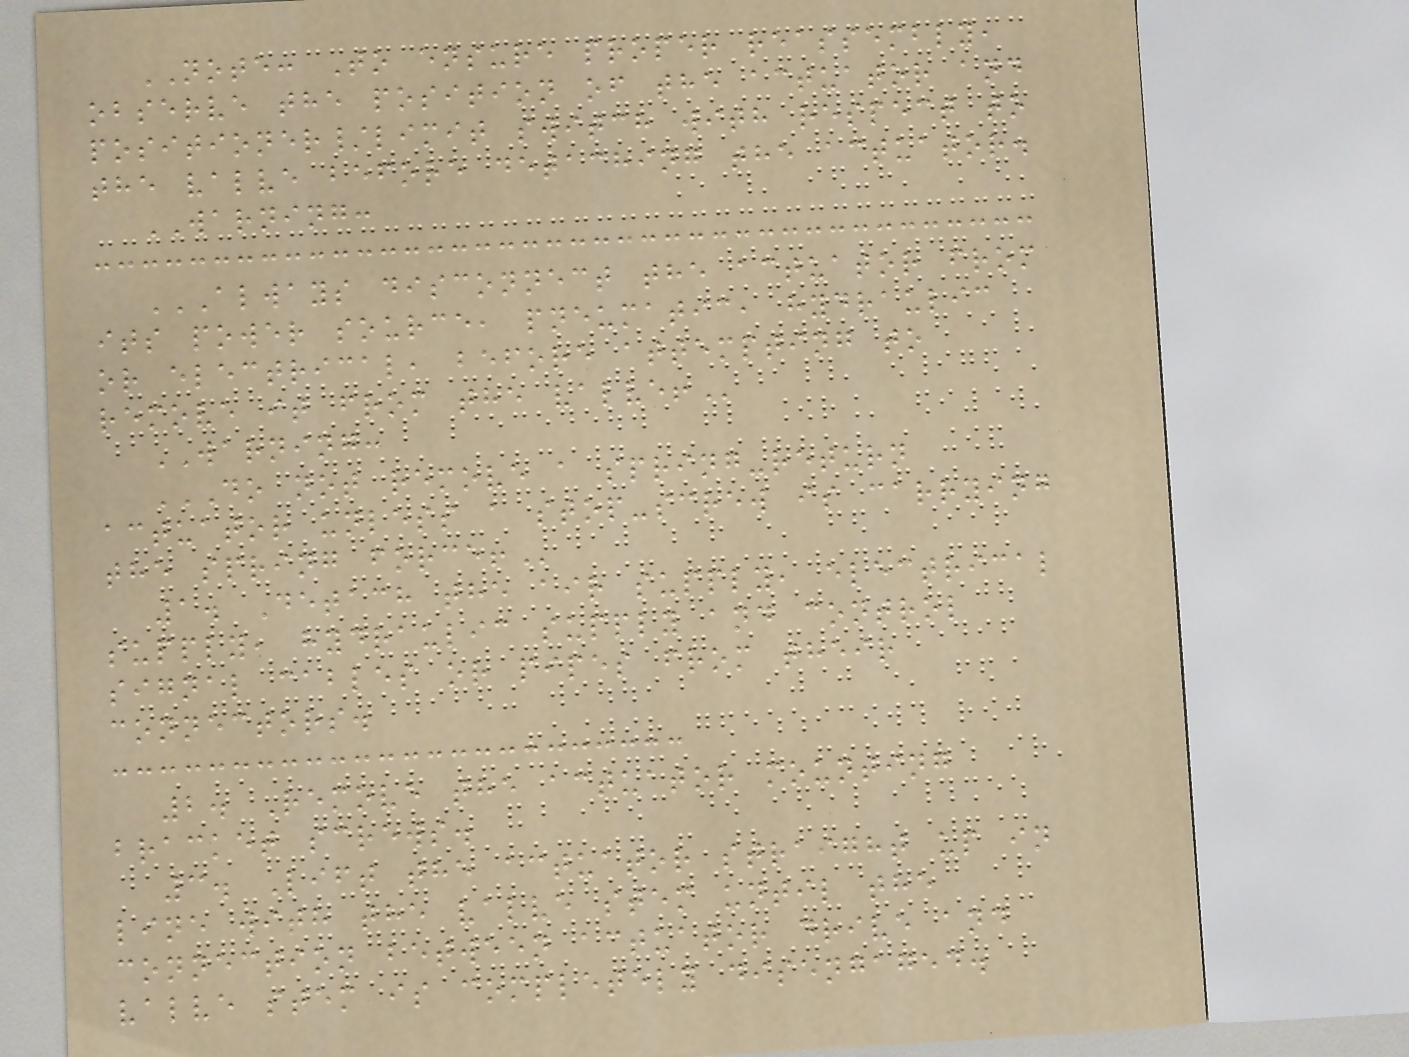NOTE: To ensure proper reassembly,
observe the position of the actuator and
positioner/limit switch with respect to
the valve before detaching the actuator.
WARNING:
ALWAYS DISCONNECT THE ACTUATOR FROM
ITS POWER SOURCE, PNEUMATIC, HYDRAULIC
OR ELECTRICAL, BEFORE ATTEMPTING TO
REMOVE IT FROM THE VALVE!
WARNING:
DO NOT REMOVE A SPRING-RETURN
ACTUATOR UNLESS A STOP-SCREW IS CARRYING
THE SPRING FORCE!
1. Detach the air supply, electrical
supply, hydraulic supply and control
signal cables or pipes from their
connectors.
2. Remove the actuator mounting
bracket screws.
3. Lift the actuator straight up in
line with the valve stem until the
connection between actuator drive and
valve stem is completely disengaged.
